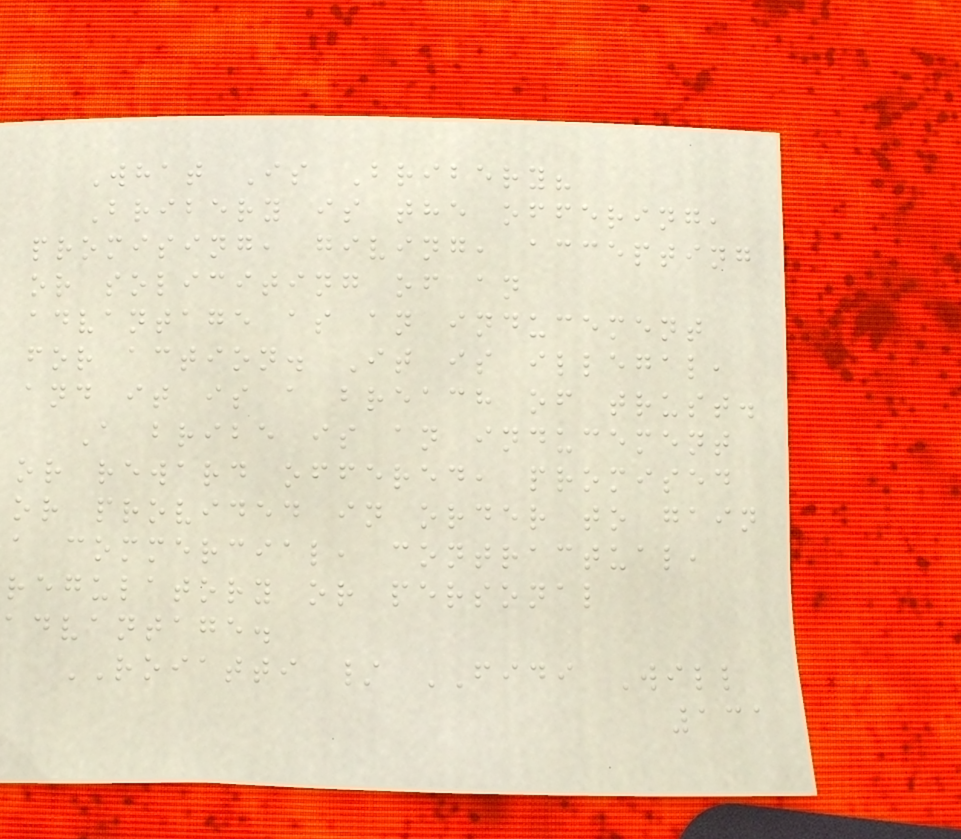What Is Bribery?
Bribery is the offering,
promising, giving, accepting
or soliciting of an
advantage as an inducement
for action. It is illegal,
and it is a breach of trust.
A bribe is an inducement
or reward offered, promised
or provided in order to gain
a commercial, contractual,
regulatory or personal
advantage.
ROIATTI / FIDI Will
131
